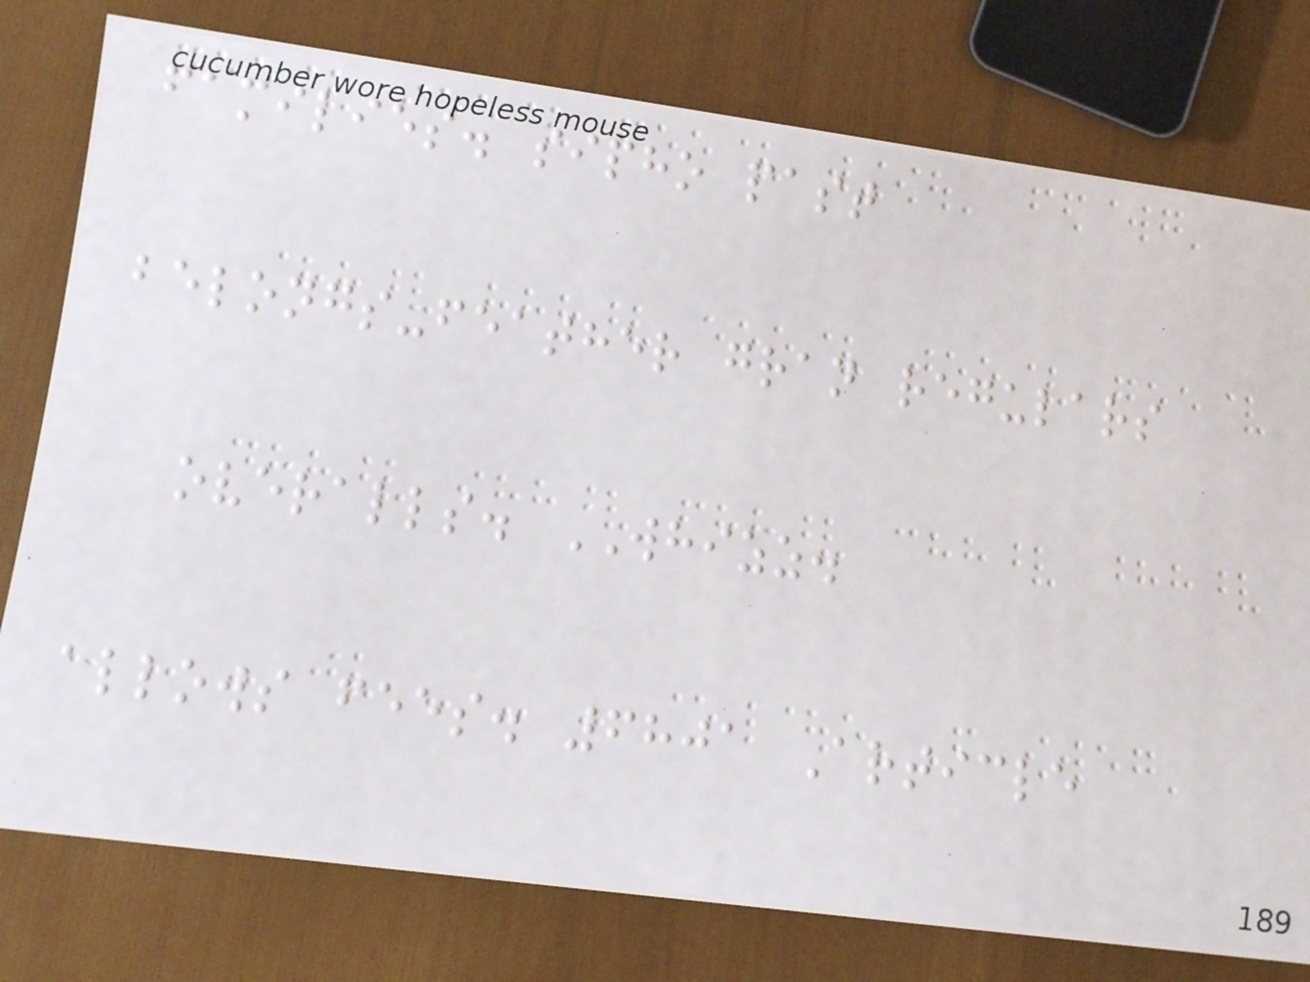families. sipho past
belongs-feather gran regulars
overalls. WHIZZ.
allows fees. 6801 Article
